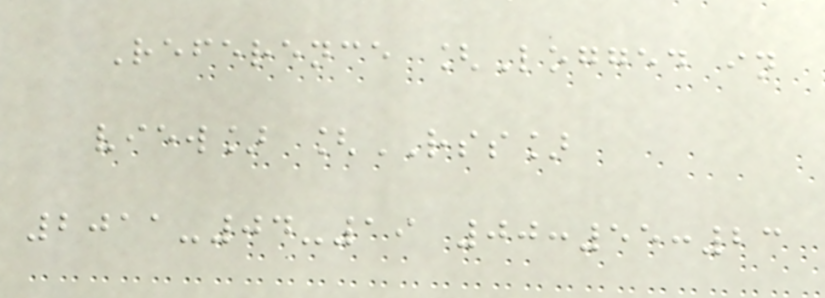Reference [Logged in
view] [RSS]
2011-04-19 00:55:23
